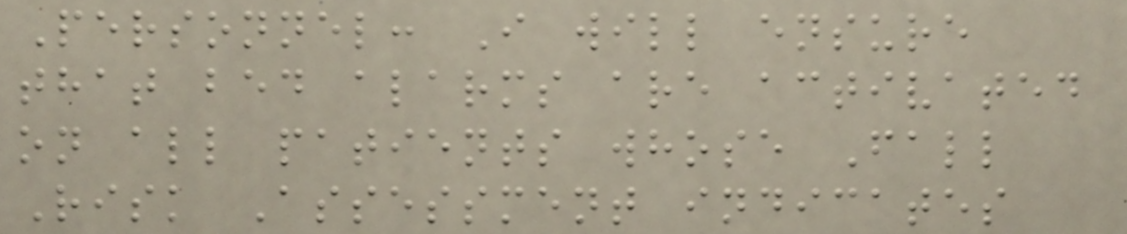Personnel: I will ensure
that bed alarms are activated
on all patients whose Fall
Risk Assessment indicates
